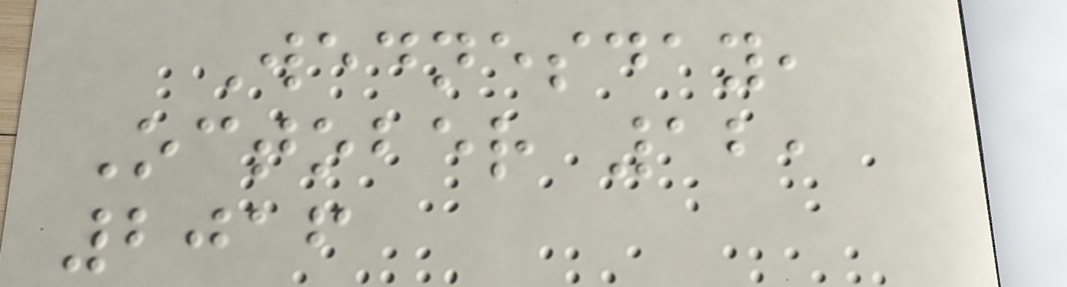Wednesday,
October 12,
2016
